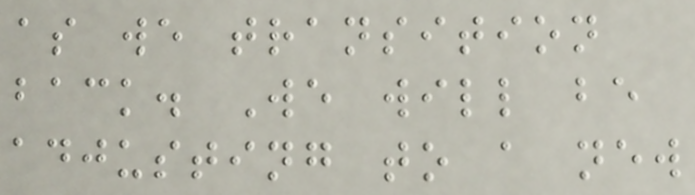as we transition
back. We will be
adjusting to a new
